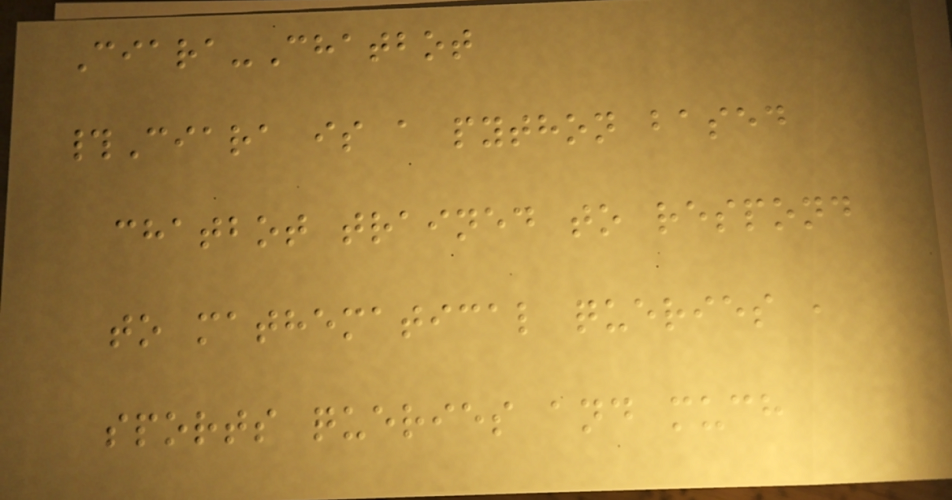Ciara-Chatbot
#Ciara is a python based
chatbot trained to respond
to mathematical queries ,
sports queries and much
